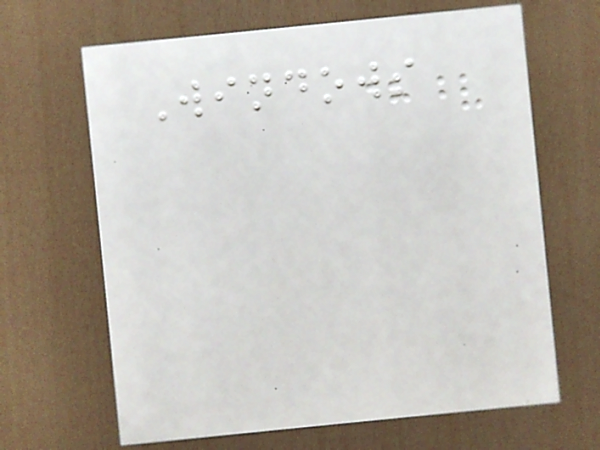Windows
